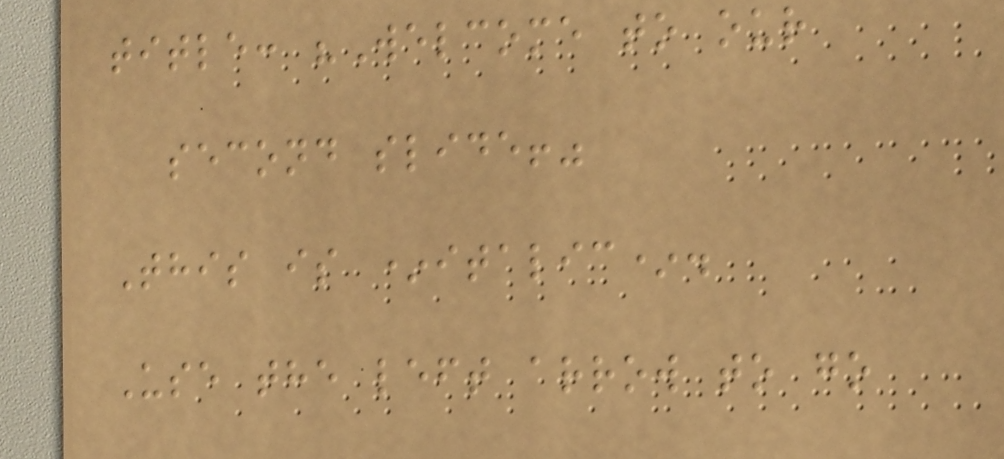title: "Welcome to our
second slide!"
This is *italic*.
Use the left arrow to go
